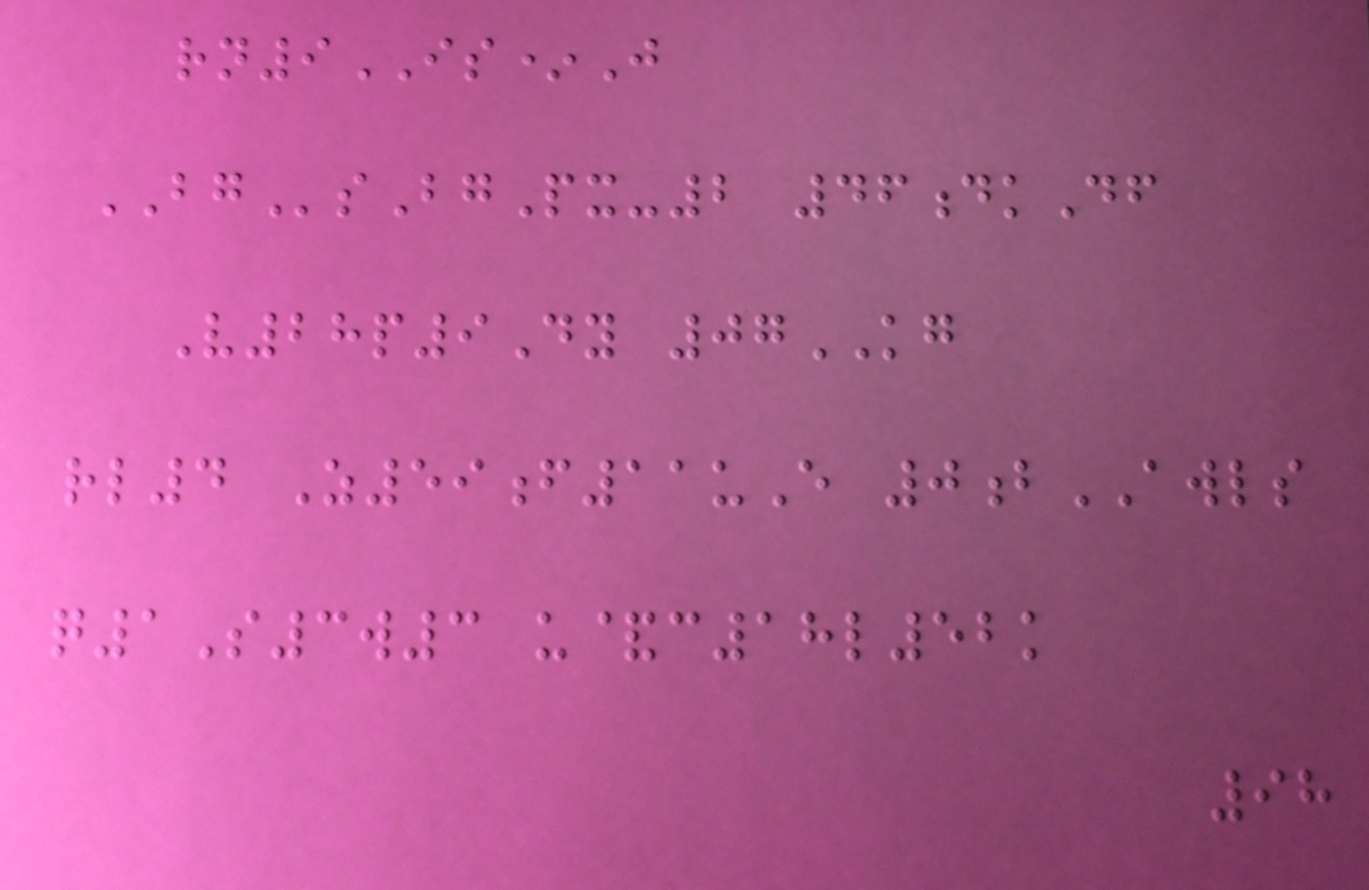rn9IS*J
BGsBgPx-2 46dkDf
V28p9Dy 07KG
rl4 Z59f11uE 0bAWLS
q1S3w3 u&c18l52k
98
